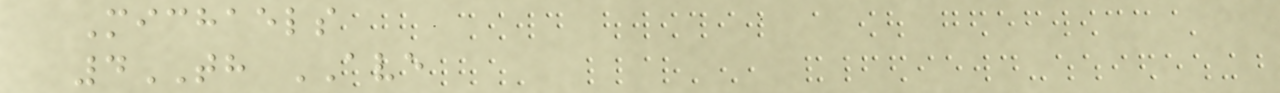Michaels
4TH AVE
